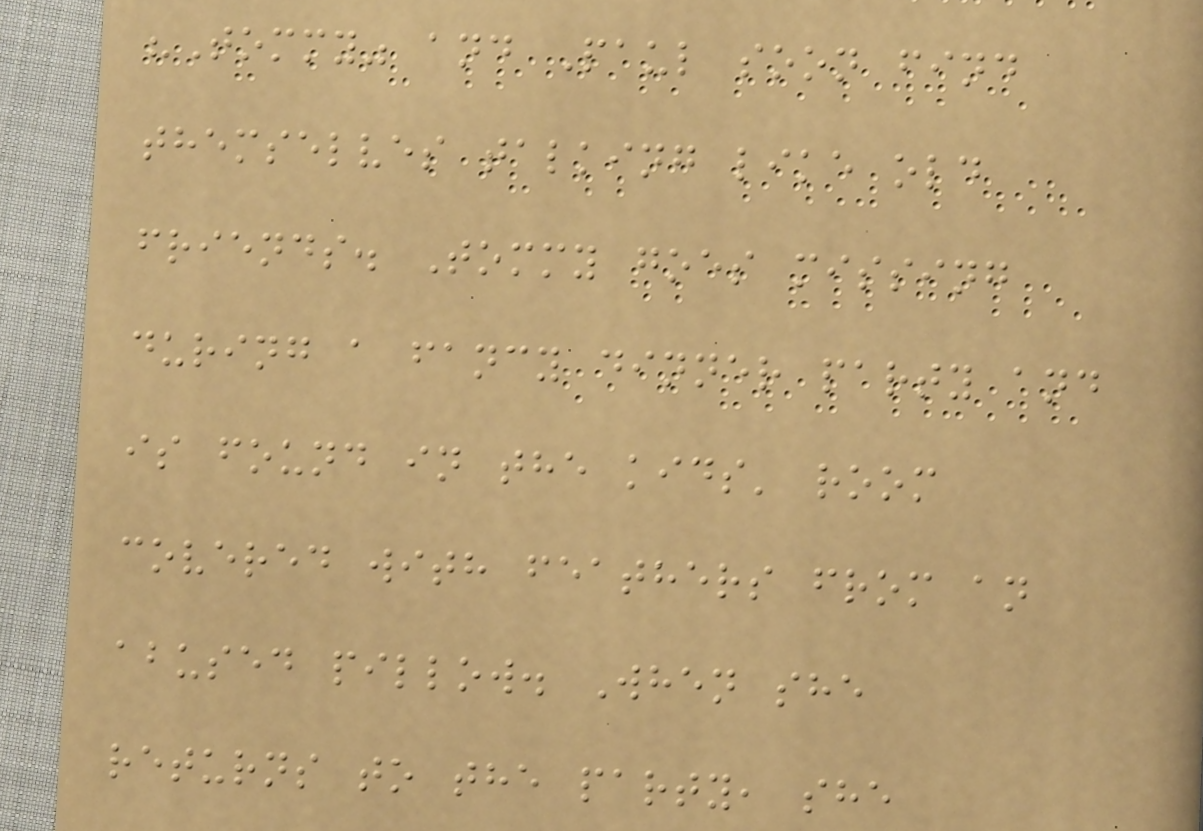"Tommy" and Paul soon find
themselves talking like old
friends. Tommy goes missing
during a fancy dinner party and
is found in the kids' room
covered with feathers from an
abused pillow. When she
returns to the party, she
